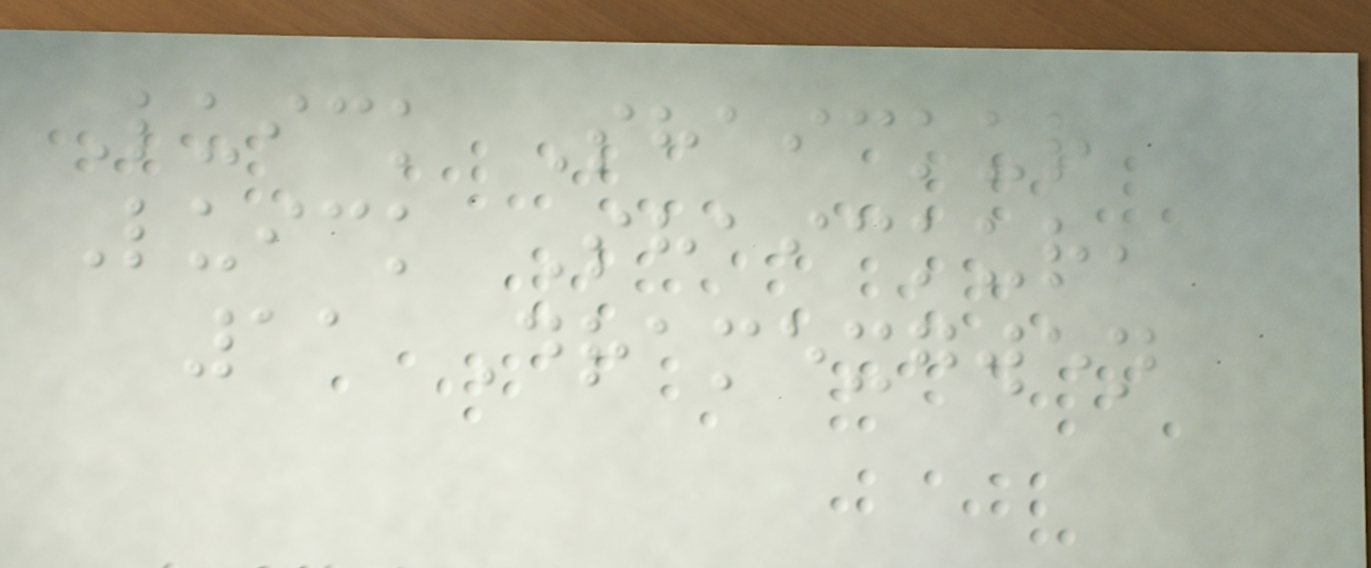Luick Shaickur
Luick Shaickur,
11 Dramexgwen
